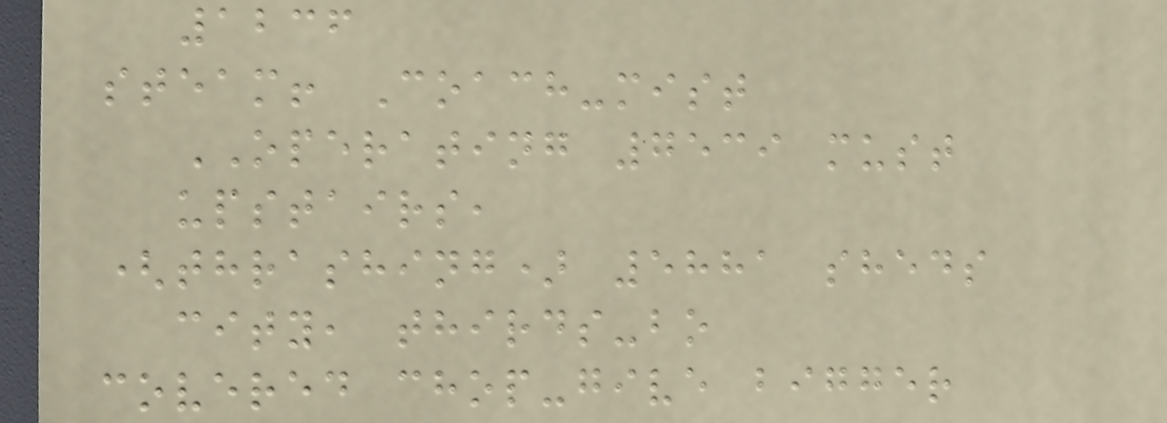1236
steam! Coach-mist
OPERATING 7539 must
upstairs,
(thrashing) 5881 sheds
city, thirds-bo
covered chop-give bigger
